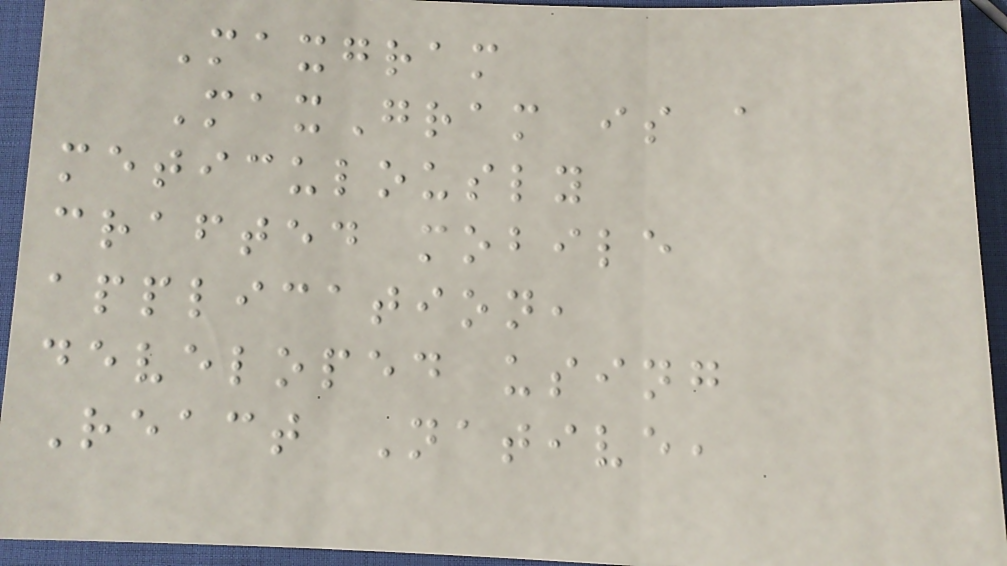Maxgram
MaxGram is a
meticulously
crafted mobile
application,
developed using
React Native,
